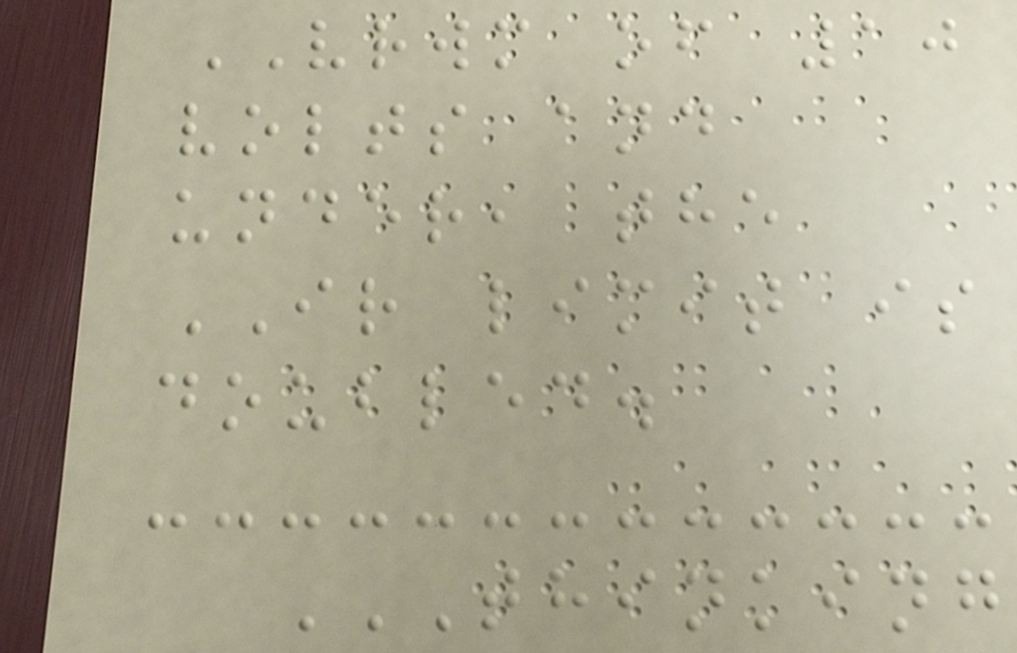VRWM of 10
volts and
under, the
IR limit is
doubled.
THINKING
